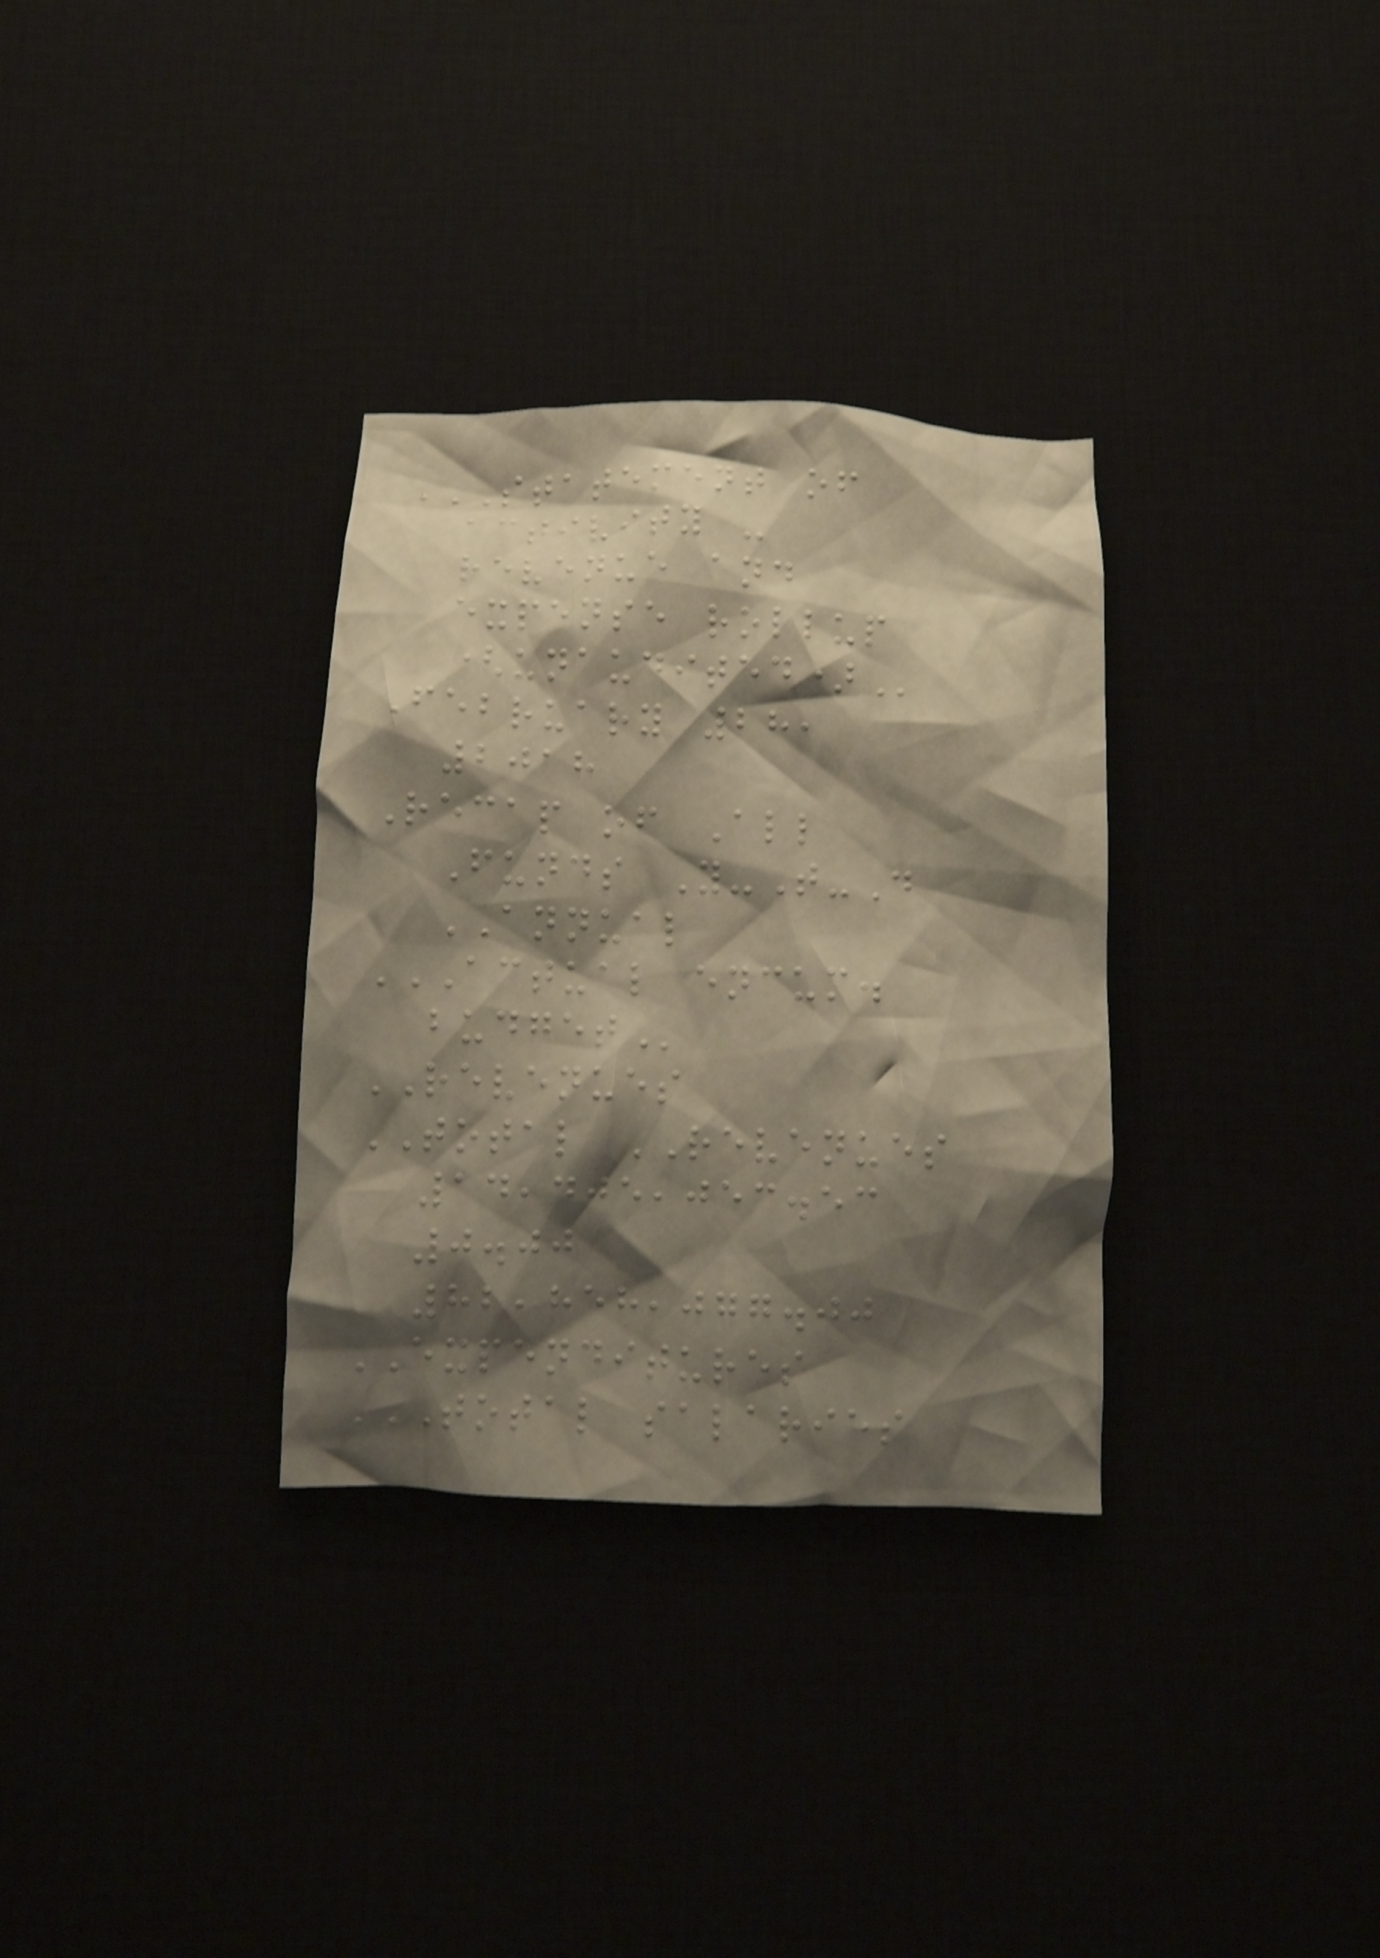STATEMENT OF
ACTIVITY -
REVENUE AND
EXPENSE ROLLUP
(UNAUDITED)
February 28,
2018
Recap of All
Funds Y-T-D
ANNUAL
ACTUAL ENCUM.
BUDGET
REVENUES
TOTAL REVENUES
14,405,053.53
0.00
82,858,077.00
EXPENDITURES
TOTAL SALARIES
